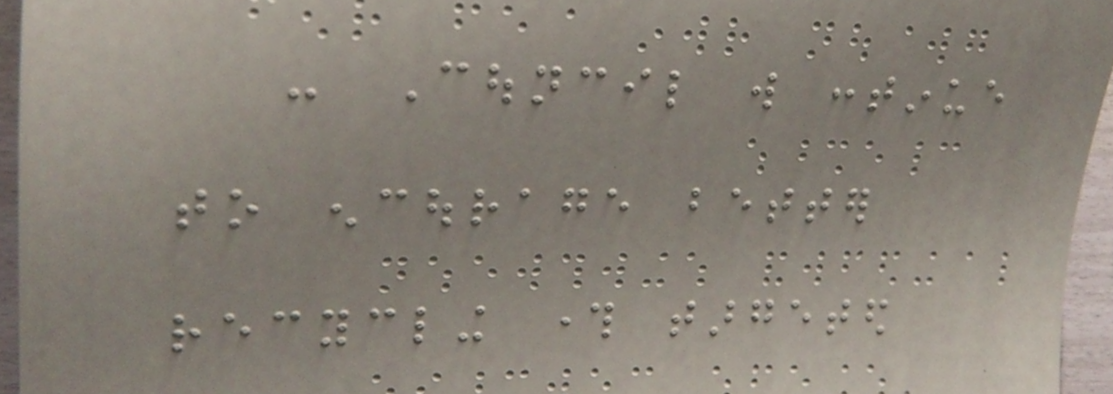- Council will continue
to encourage better
recycling through targeted
